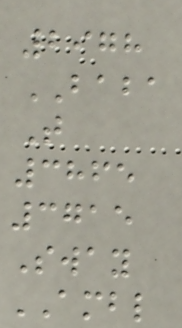2978
BABA
T
3865
3715
Sway
AMBL
